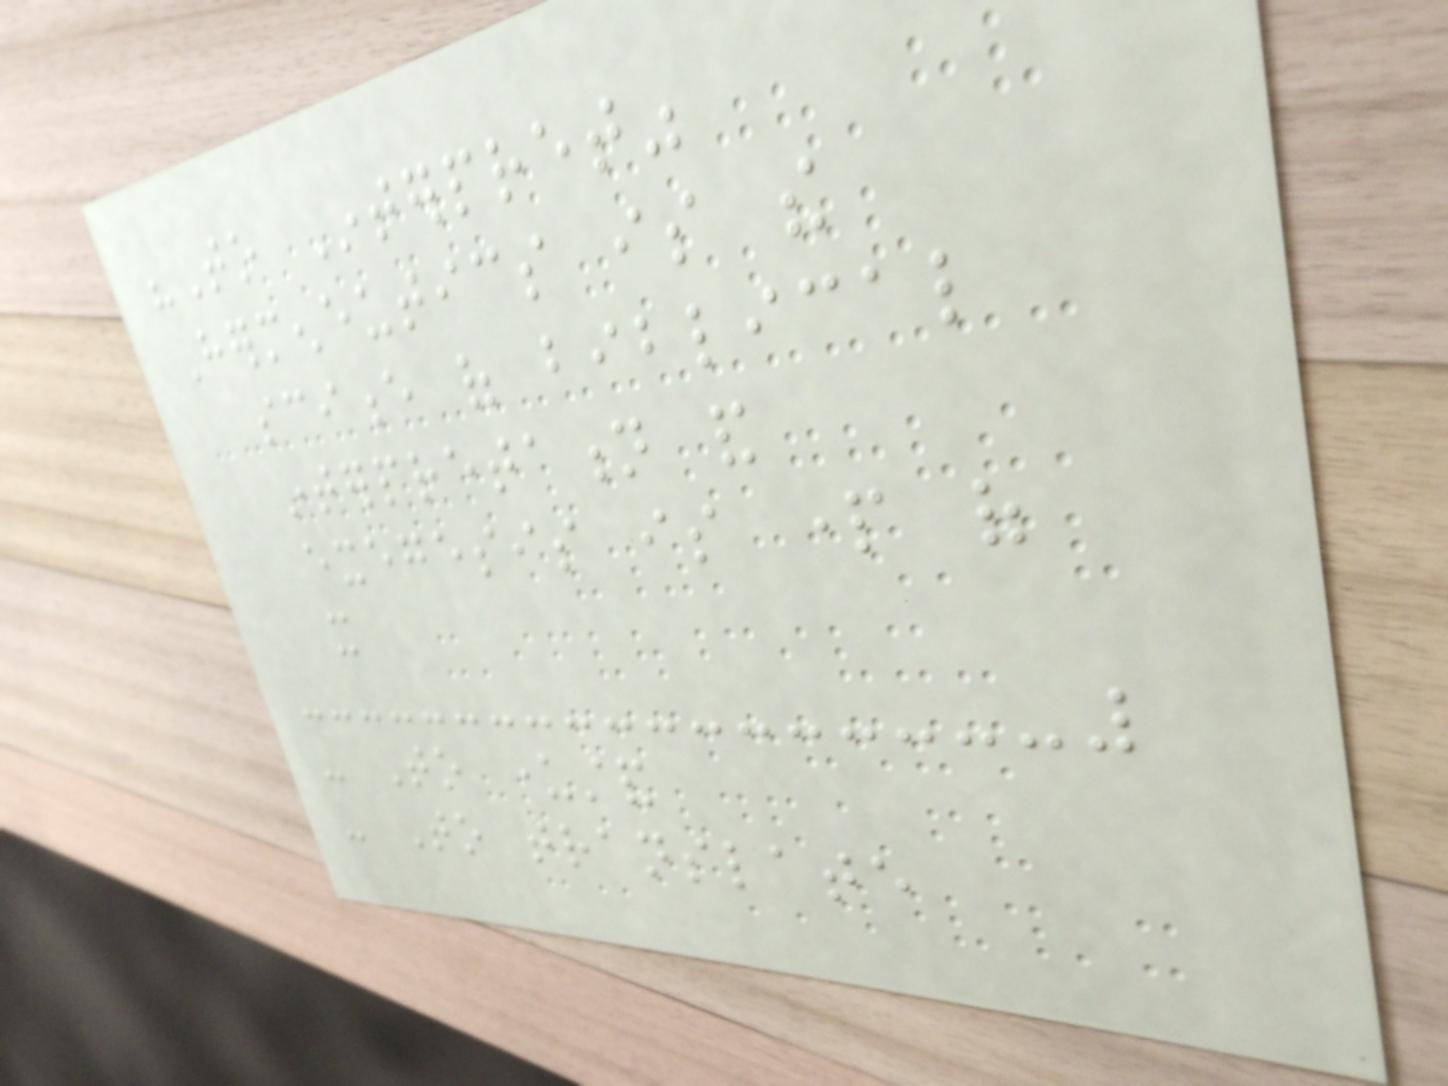"To Interpret"
Hermeneutics is the
science of biblical
interpretation and
exegesis is part of
it
- To understand
- To translate
